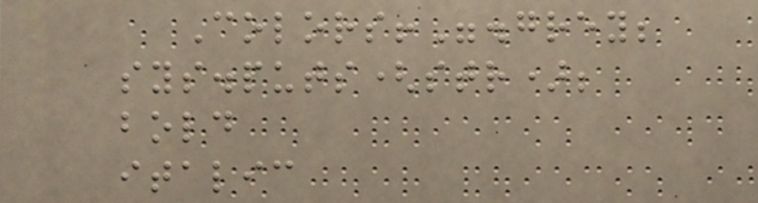Colors!".grey;
sys.puts(str);
bold
italic
